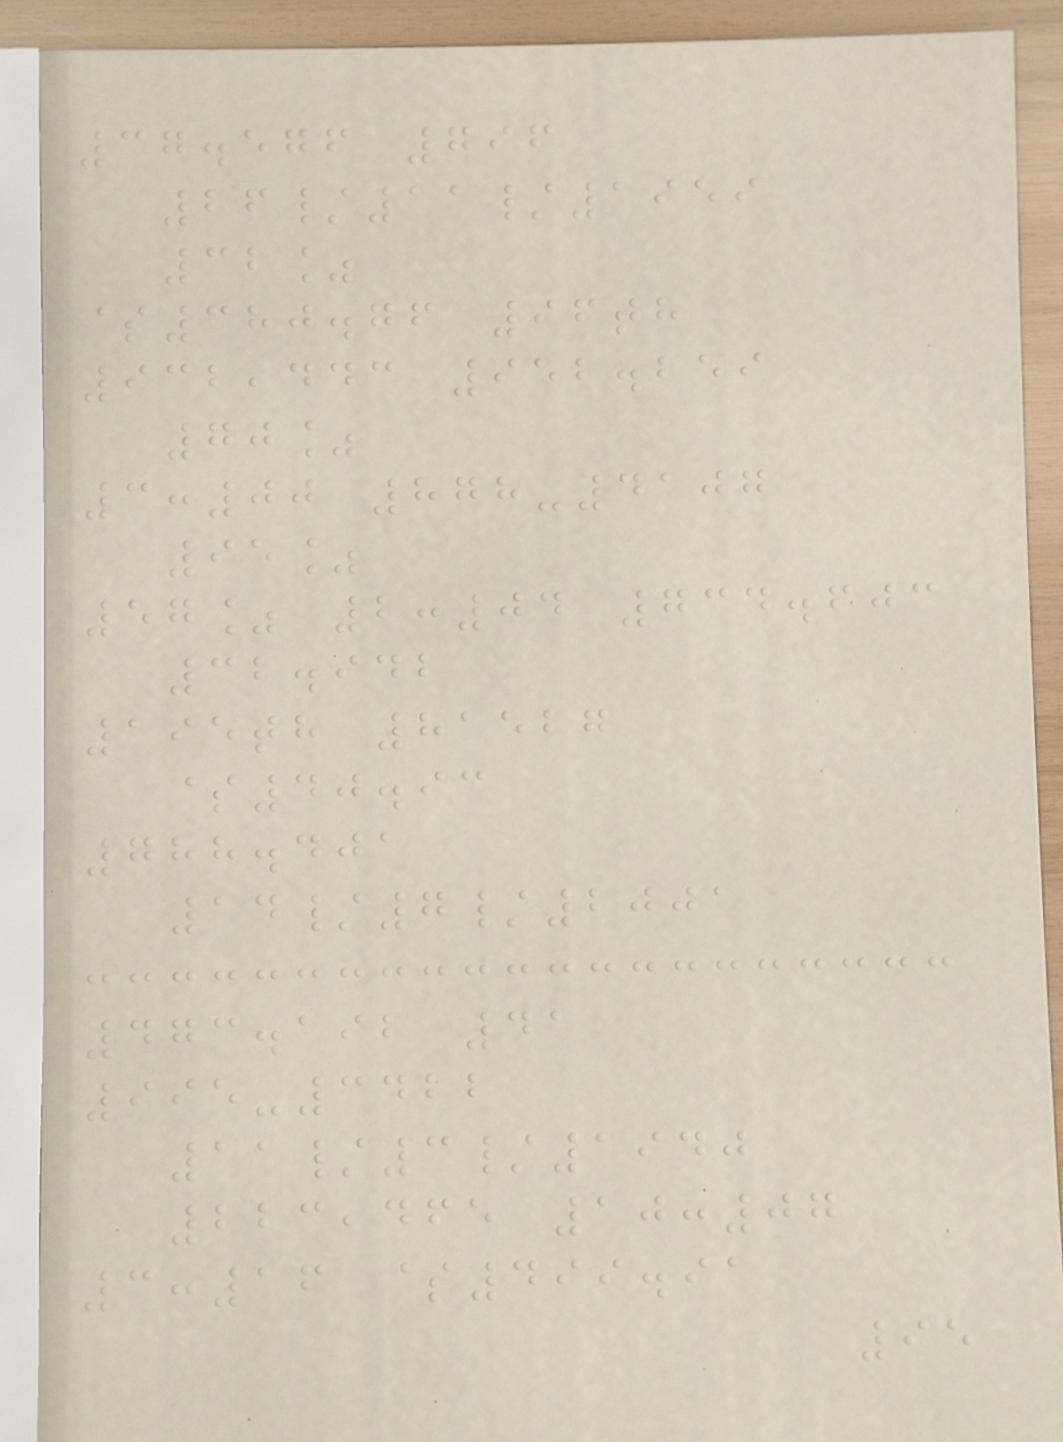37.576 796
26/11/1959
32%
$380.76 96th
932,443 952.259
70%
3:00 878-4107
95%
57% 2:04 734.603
32.942
195th 81527
$40.93
788.401
14/7/2001
473.192 41
995-3422
11/3/1940
223,465 10:07
3:16 $499.91
95
